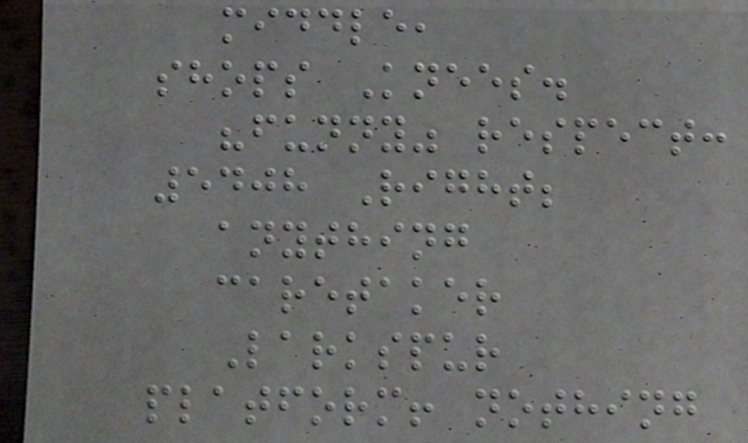middle,
shops Knees.
"funny" respect:
5408 Right;
anything
caretaker
Larkspur
platform! nothing
